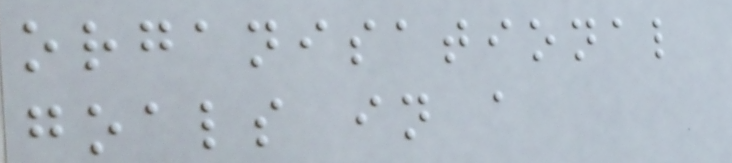organisational
goals in a
